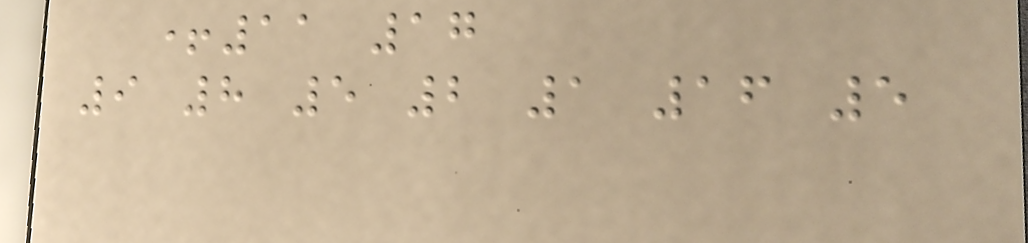+11 17
9 8 5 2 1 16 5
